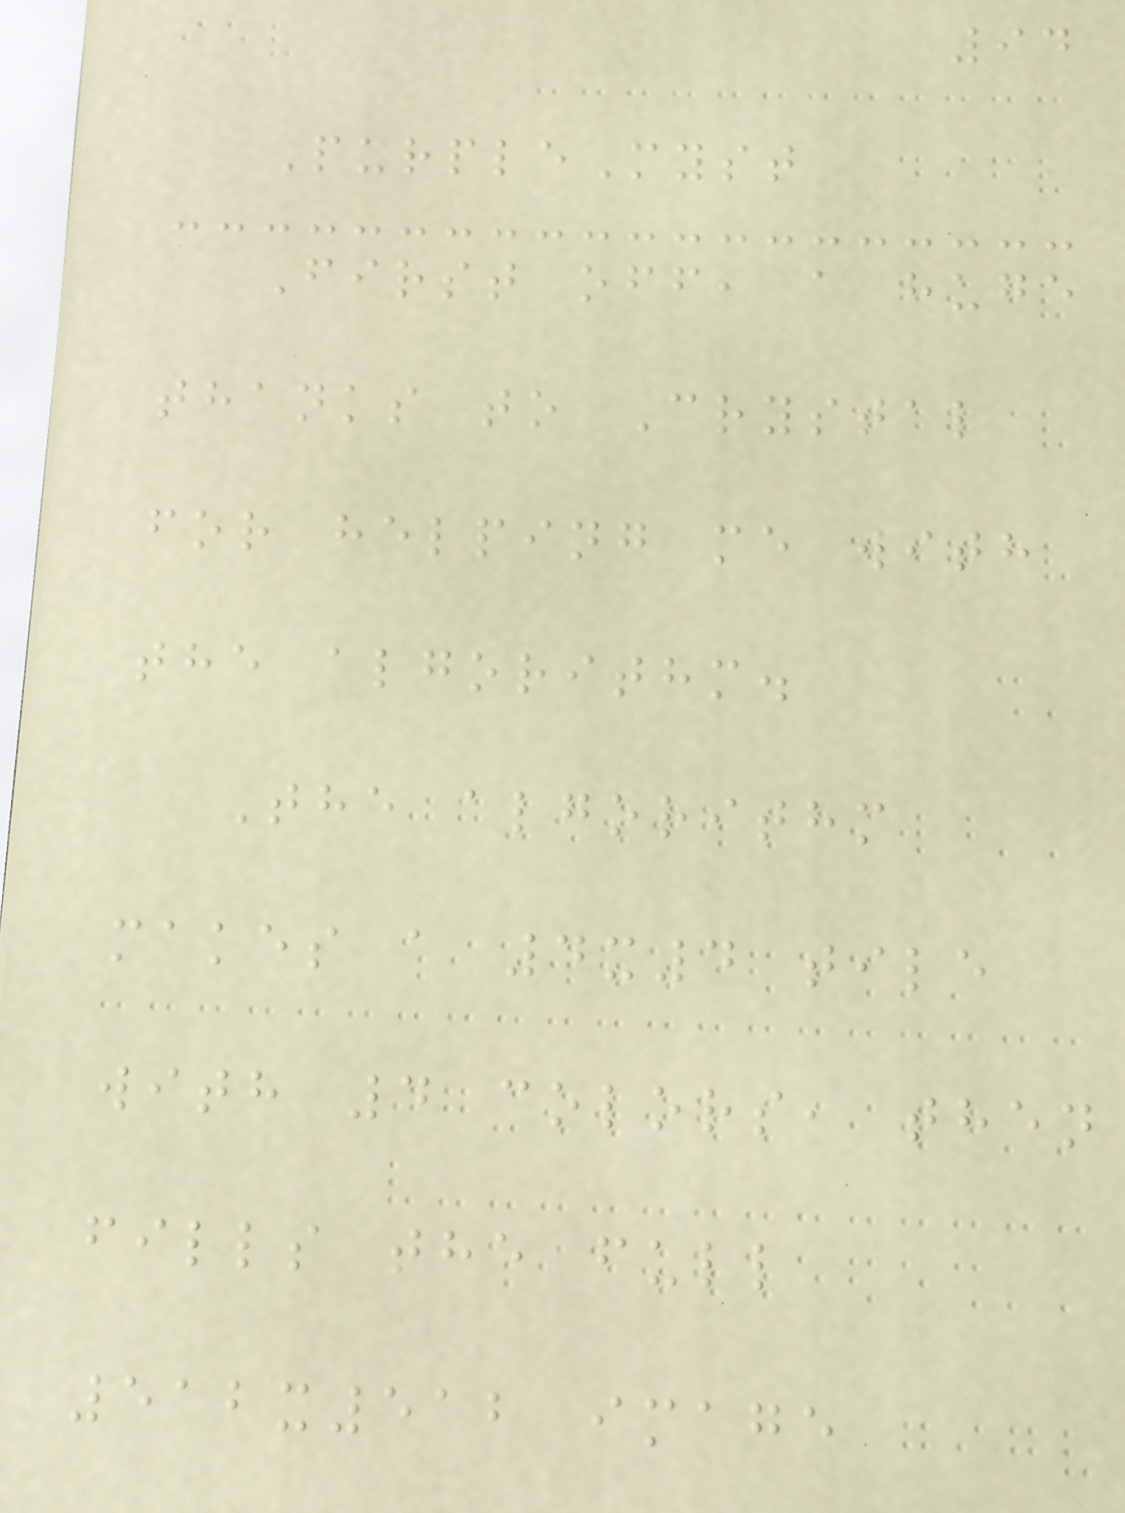94
PurpleMyst
First off, a huge
thanks to Crystal
for helping me with
the algorithm.
The algorithm
makes a 4x4 tile
with 4 colors, then
fills the full
512x512 image
